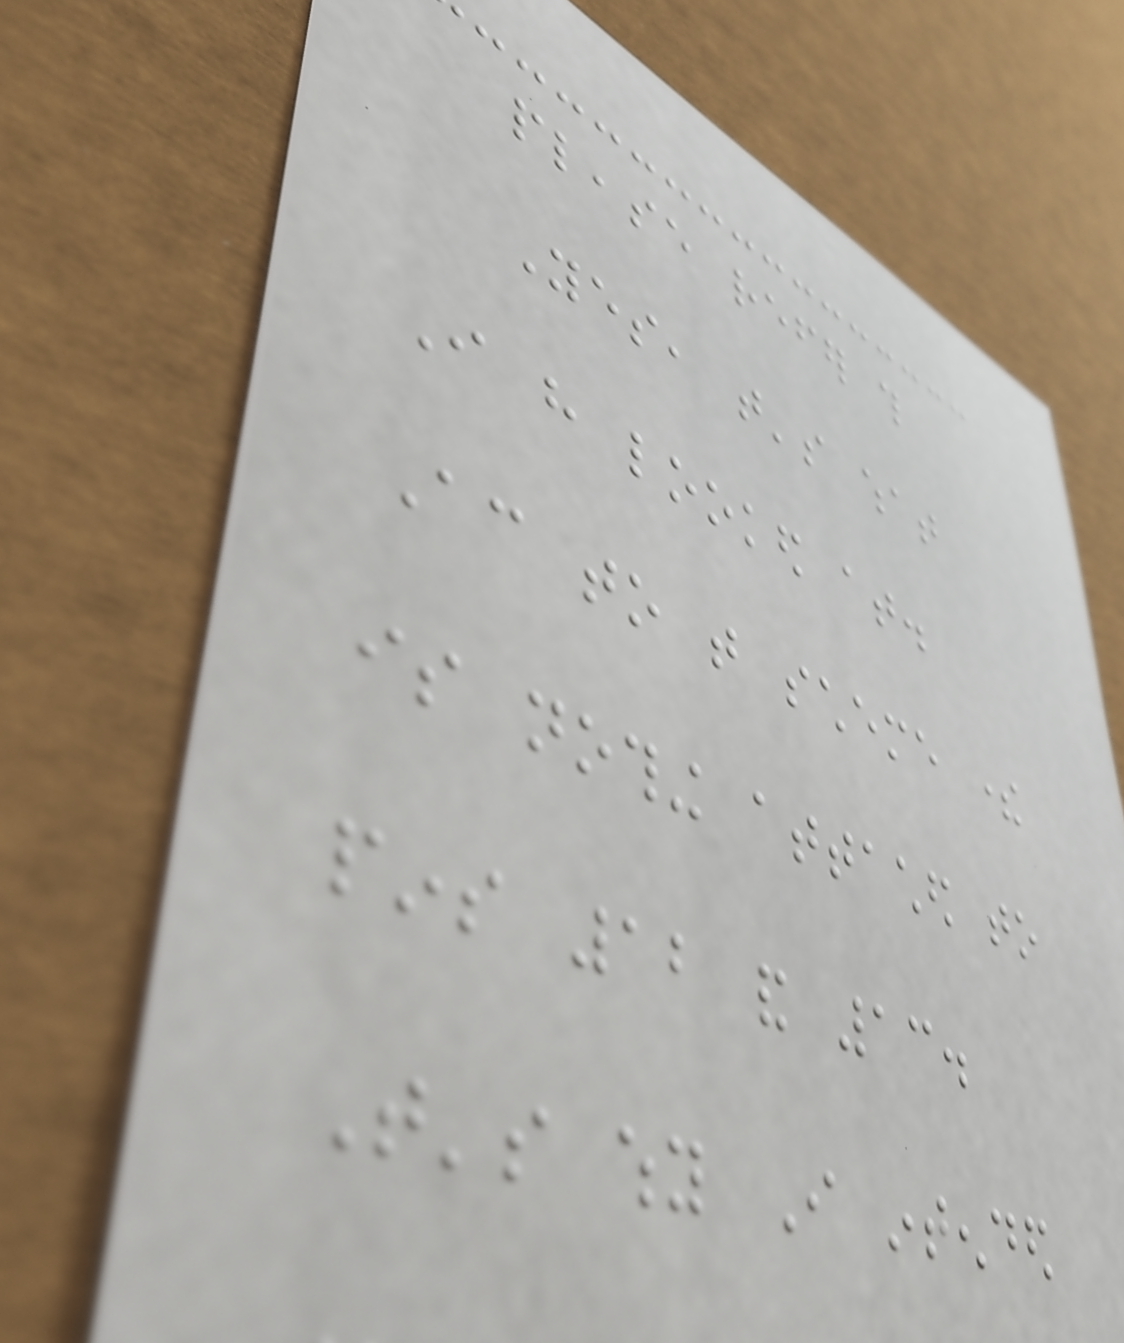please refer this
Yes, that's what
I have looked at.
According to that scheme there
is nothing attached to
pins 12 and 13.
That's why I intended
